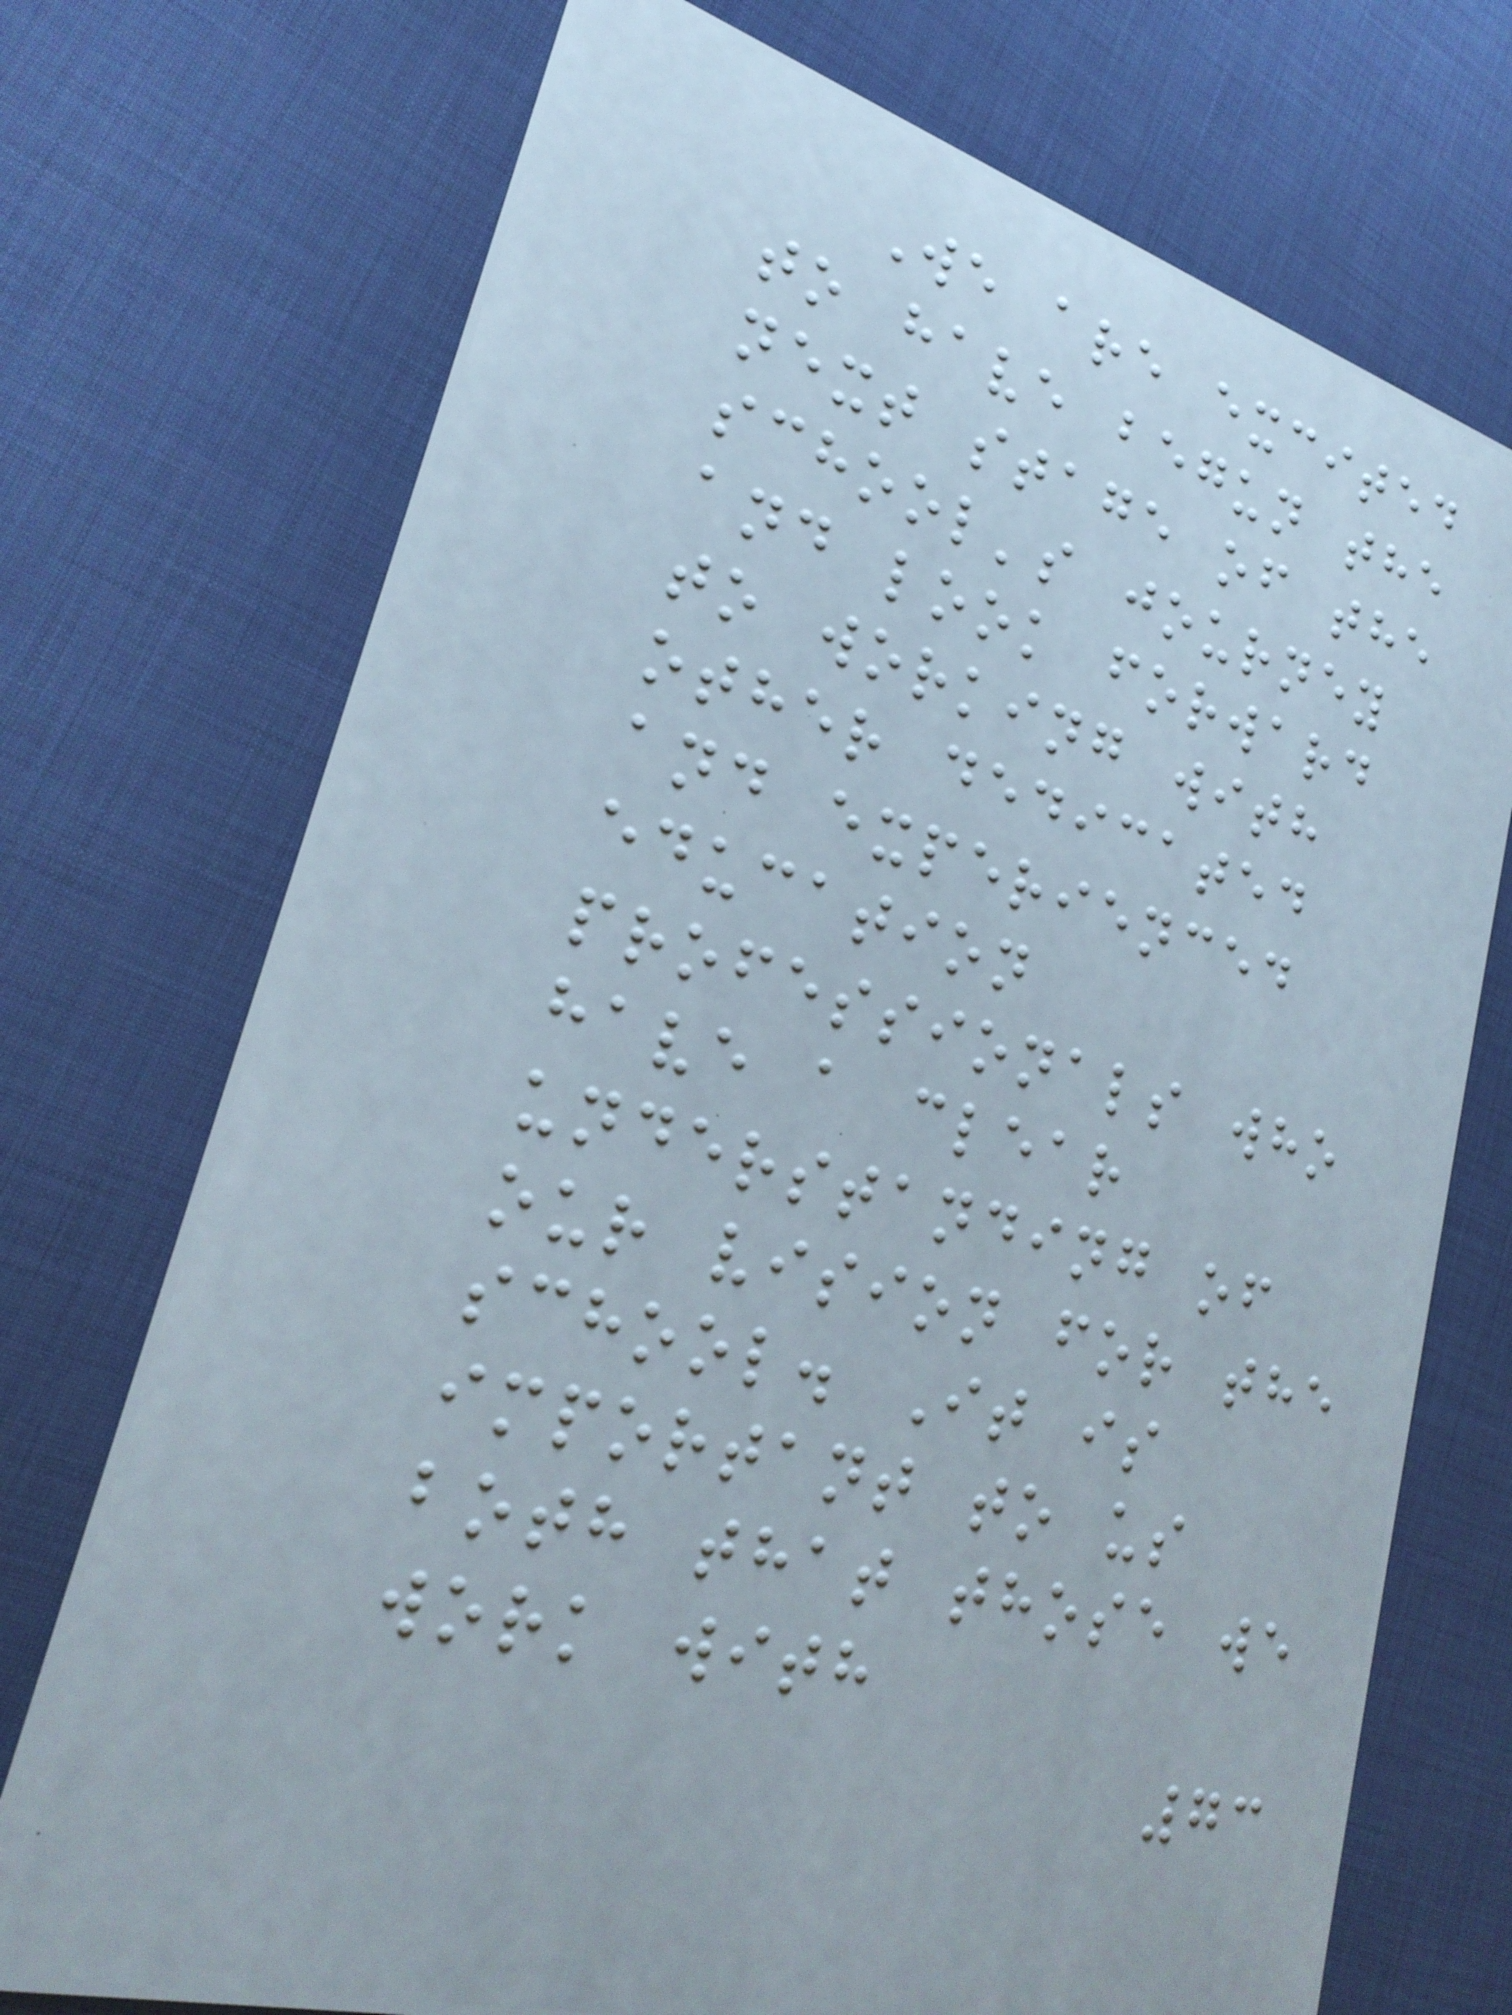We are excited
to have begun the
next stage of the
school's journey
and look forward
to working with
other dedicated
and experienced
education
professionals who
have a clear
understanding of
our vision for the
school. It is
important to us
both that those we
work with
73
